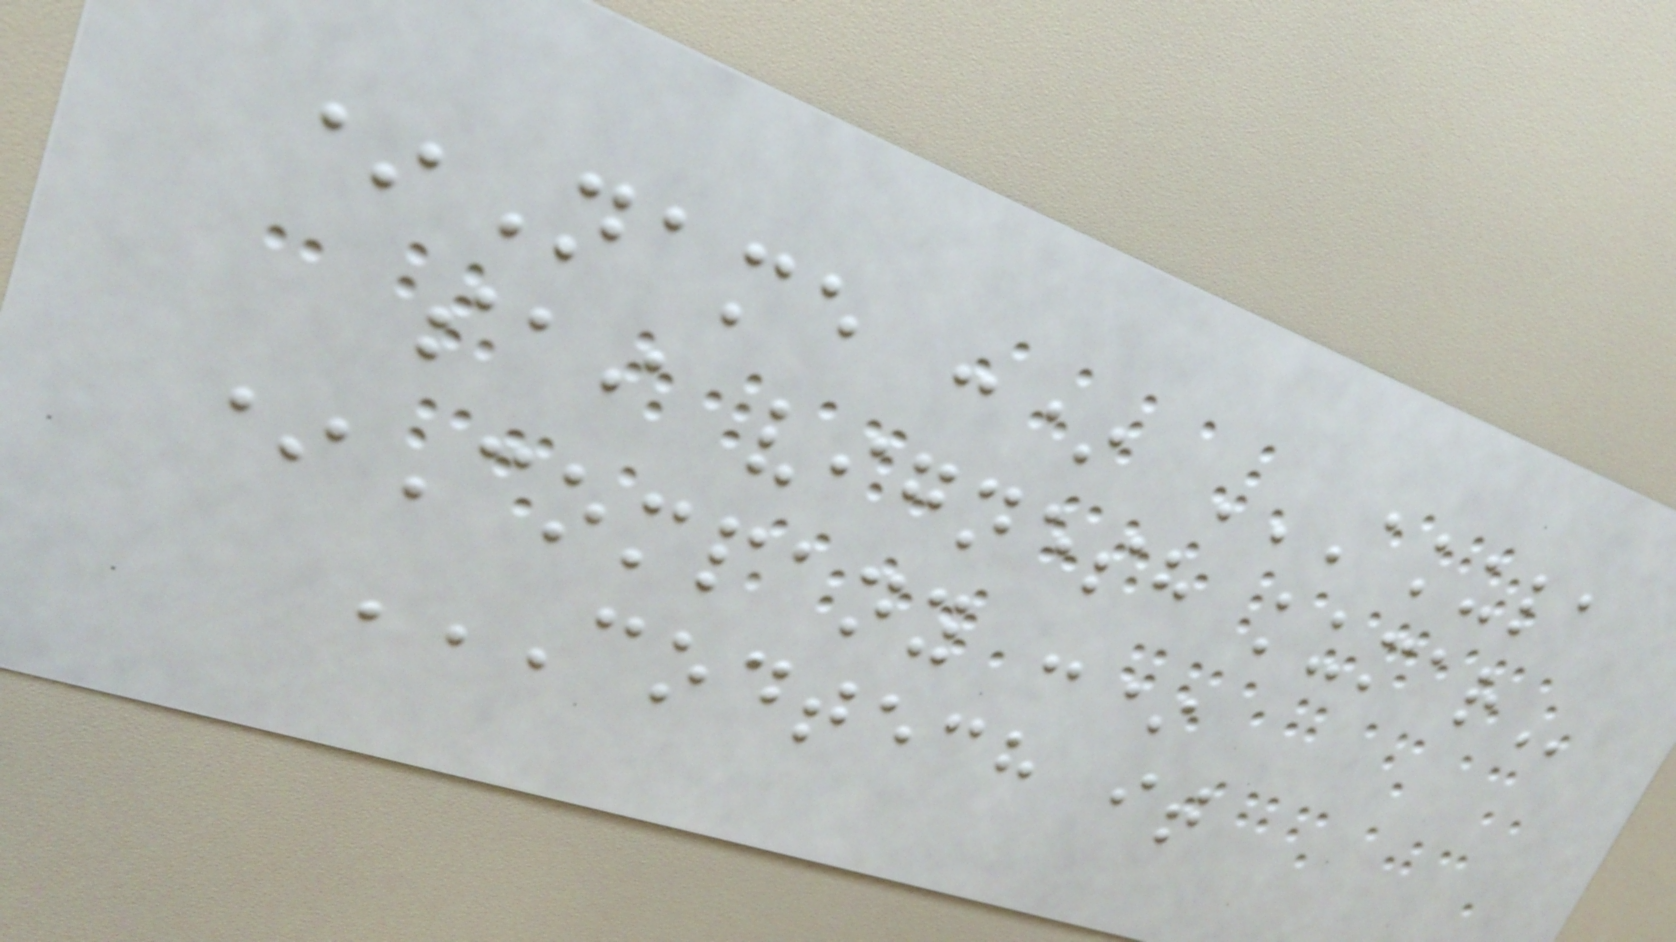*Name :* AKULA
SAI VIGNESH KUMAR
*Company :*
CODTECH IT
